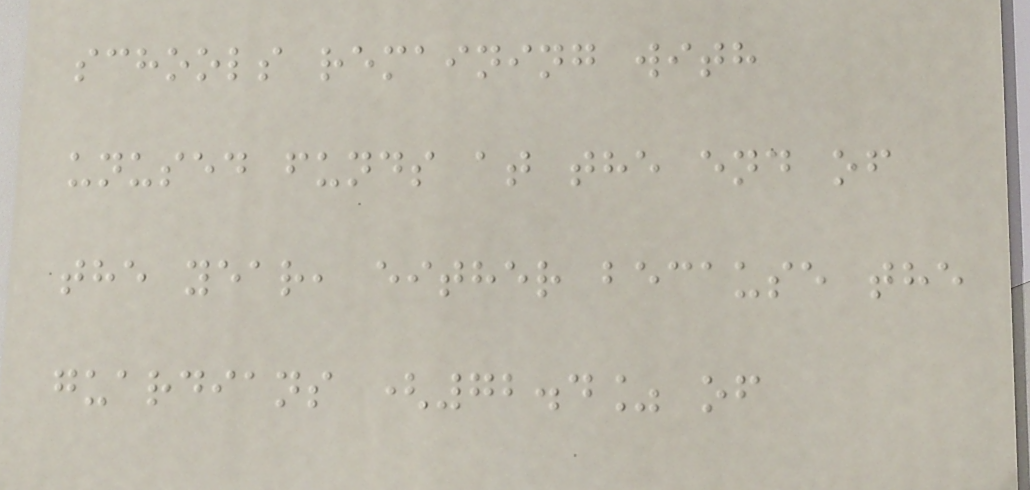schools remaining with
unused funds at the end of
the year, either because the
guardians (72.4% of
